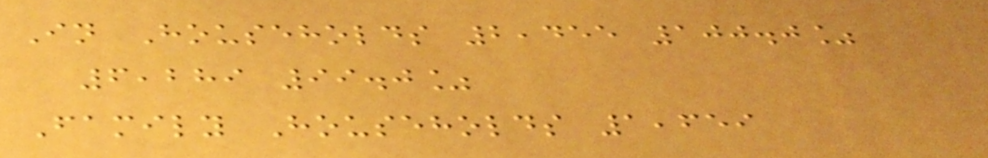In Households 2,455 100.0%
6,289 99.0%
Family Households 1,659
